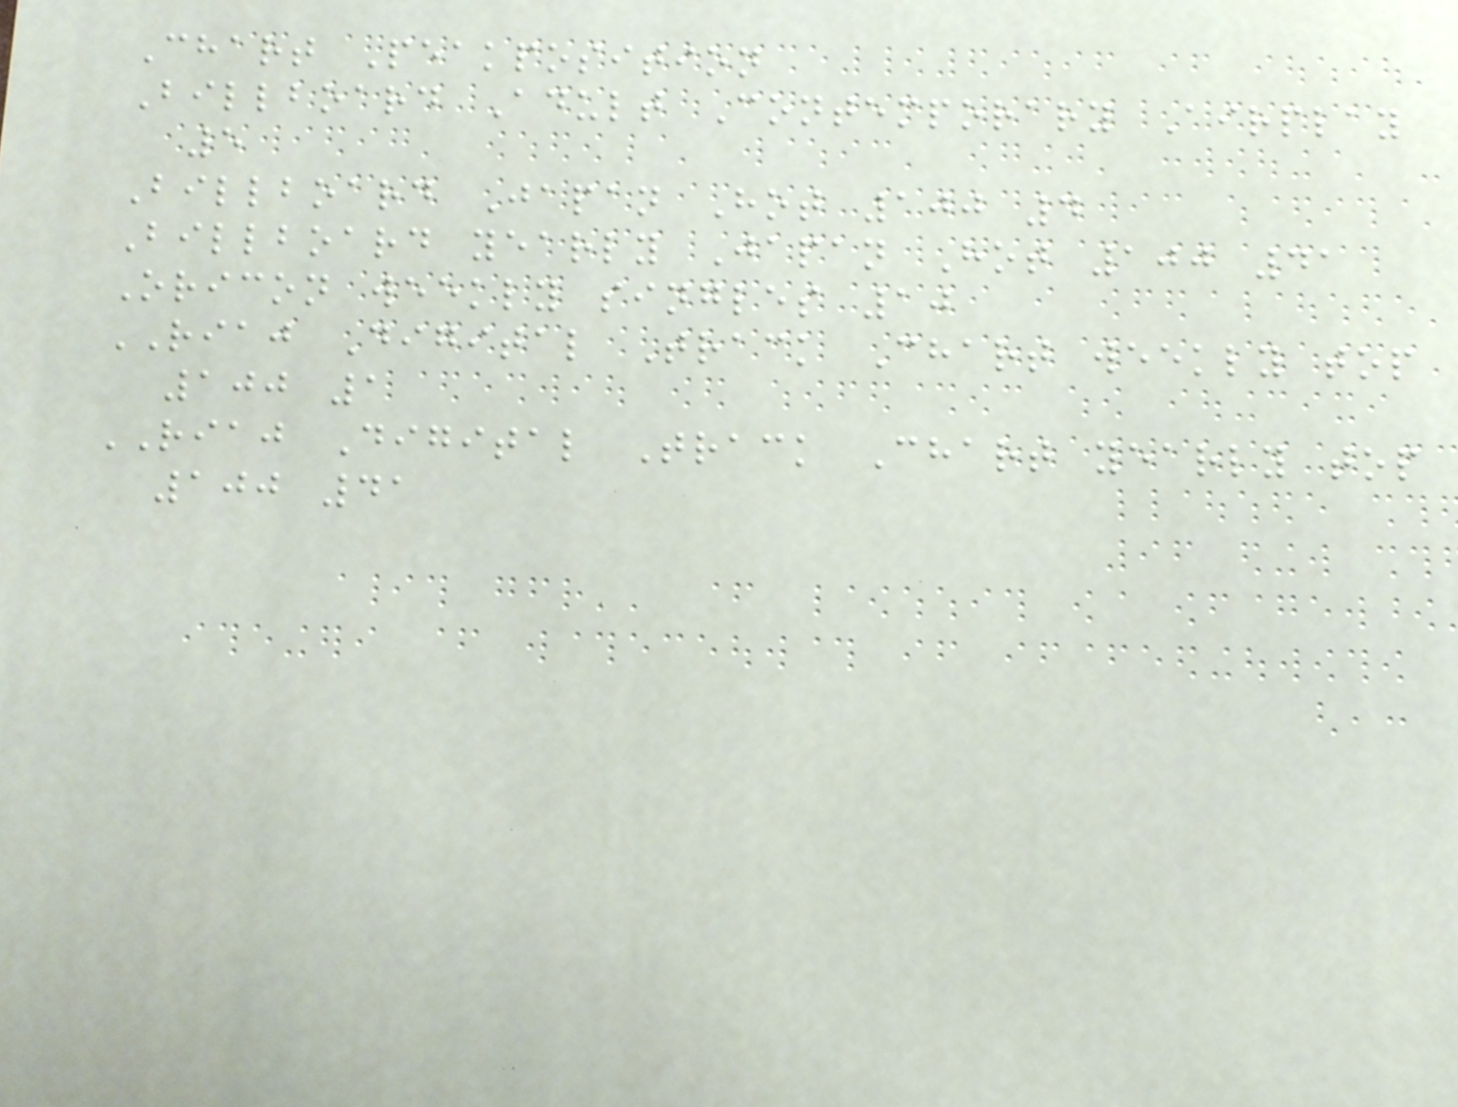Chart Peakposition
Billboard Adult Contemporary Airplay
5
Billboard Japan Hot 100 4
Billboard yearly Japan Hot 100 41
Oricon weekly singles 10
RIAJ Digital Track Chart weekly top
100 1
RIAJ Digital Track Chart yearly top
100 41
